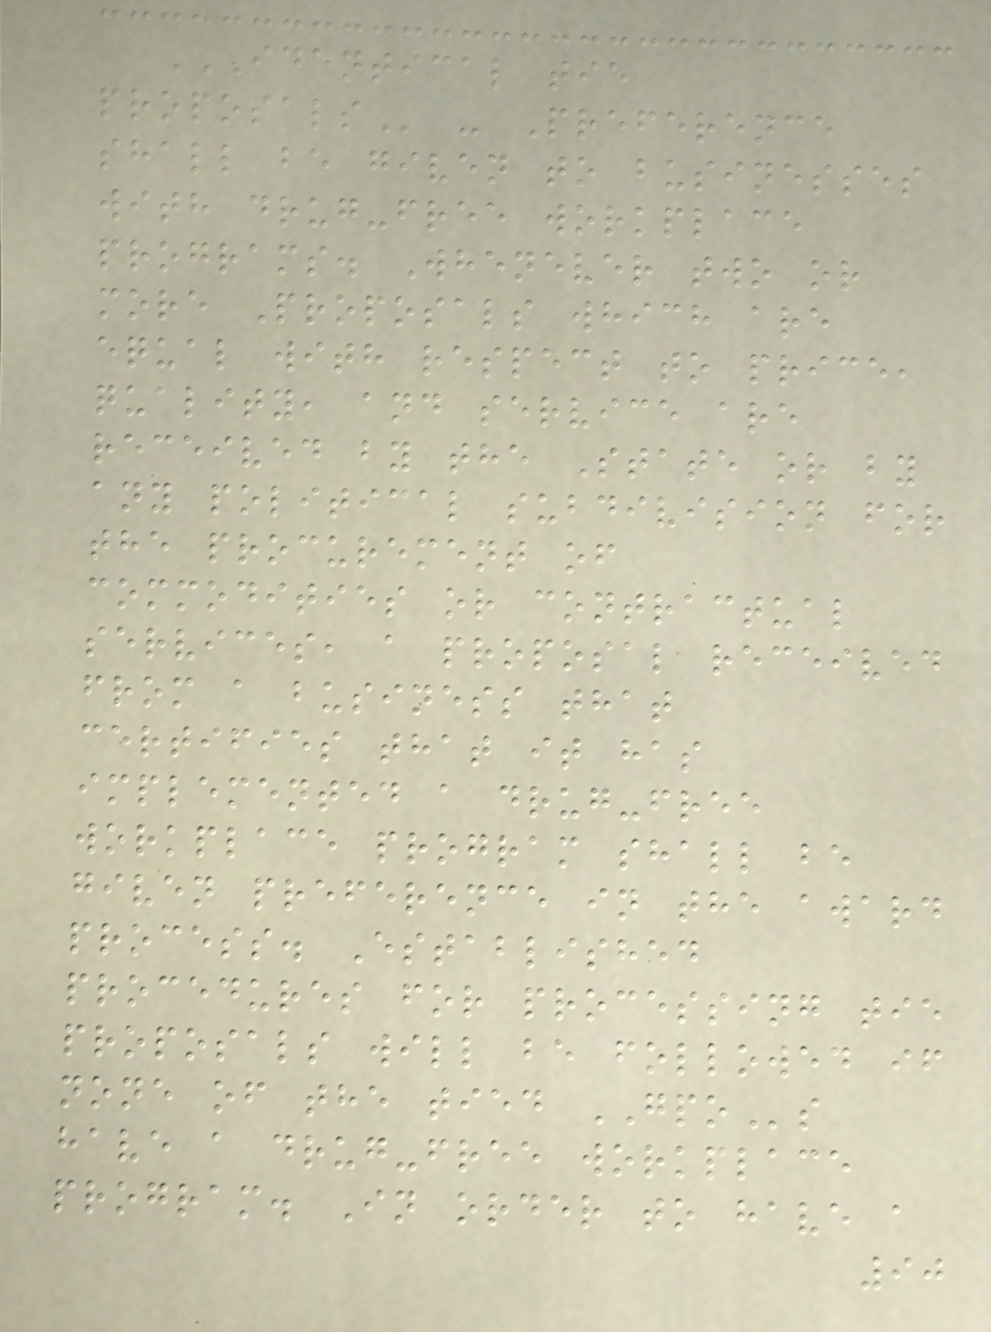IDENTICAL TIE
PROPOSALS - Preference
shall be given to businesses
with drug-free workplace
programs. Whenever two or
more Proposals which are
equal with respect to price,
quality, and service are
received by the State or by
any political subdivision for
the procurement of
commodities or contractual
services, a proposal received
from a business that
certifies that it has
implemented a drug-free
workplace program shall be
given preference in the award
process. Established
procedures for processing tie
proposals will be followed if
none of the tied GPOs
have a drug-free workplace
program. In order to have a
90
